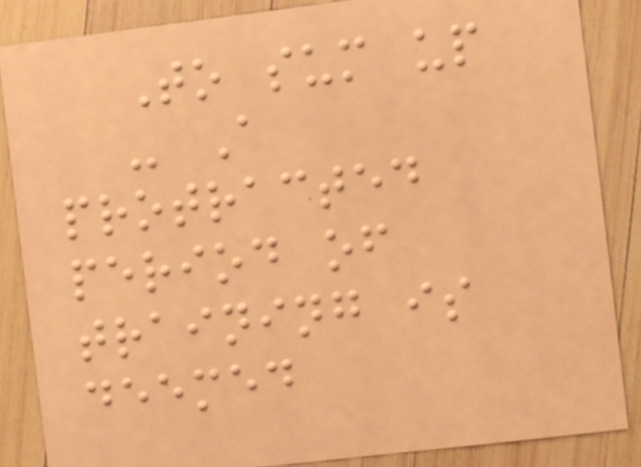To sum up
- A
protracted
period of
training is
deemed
